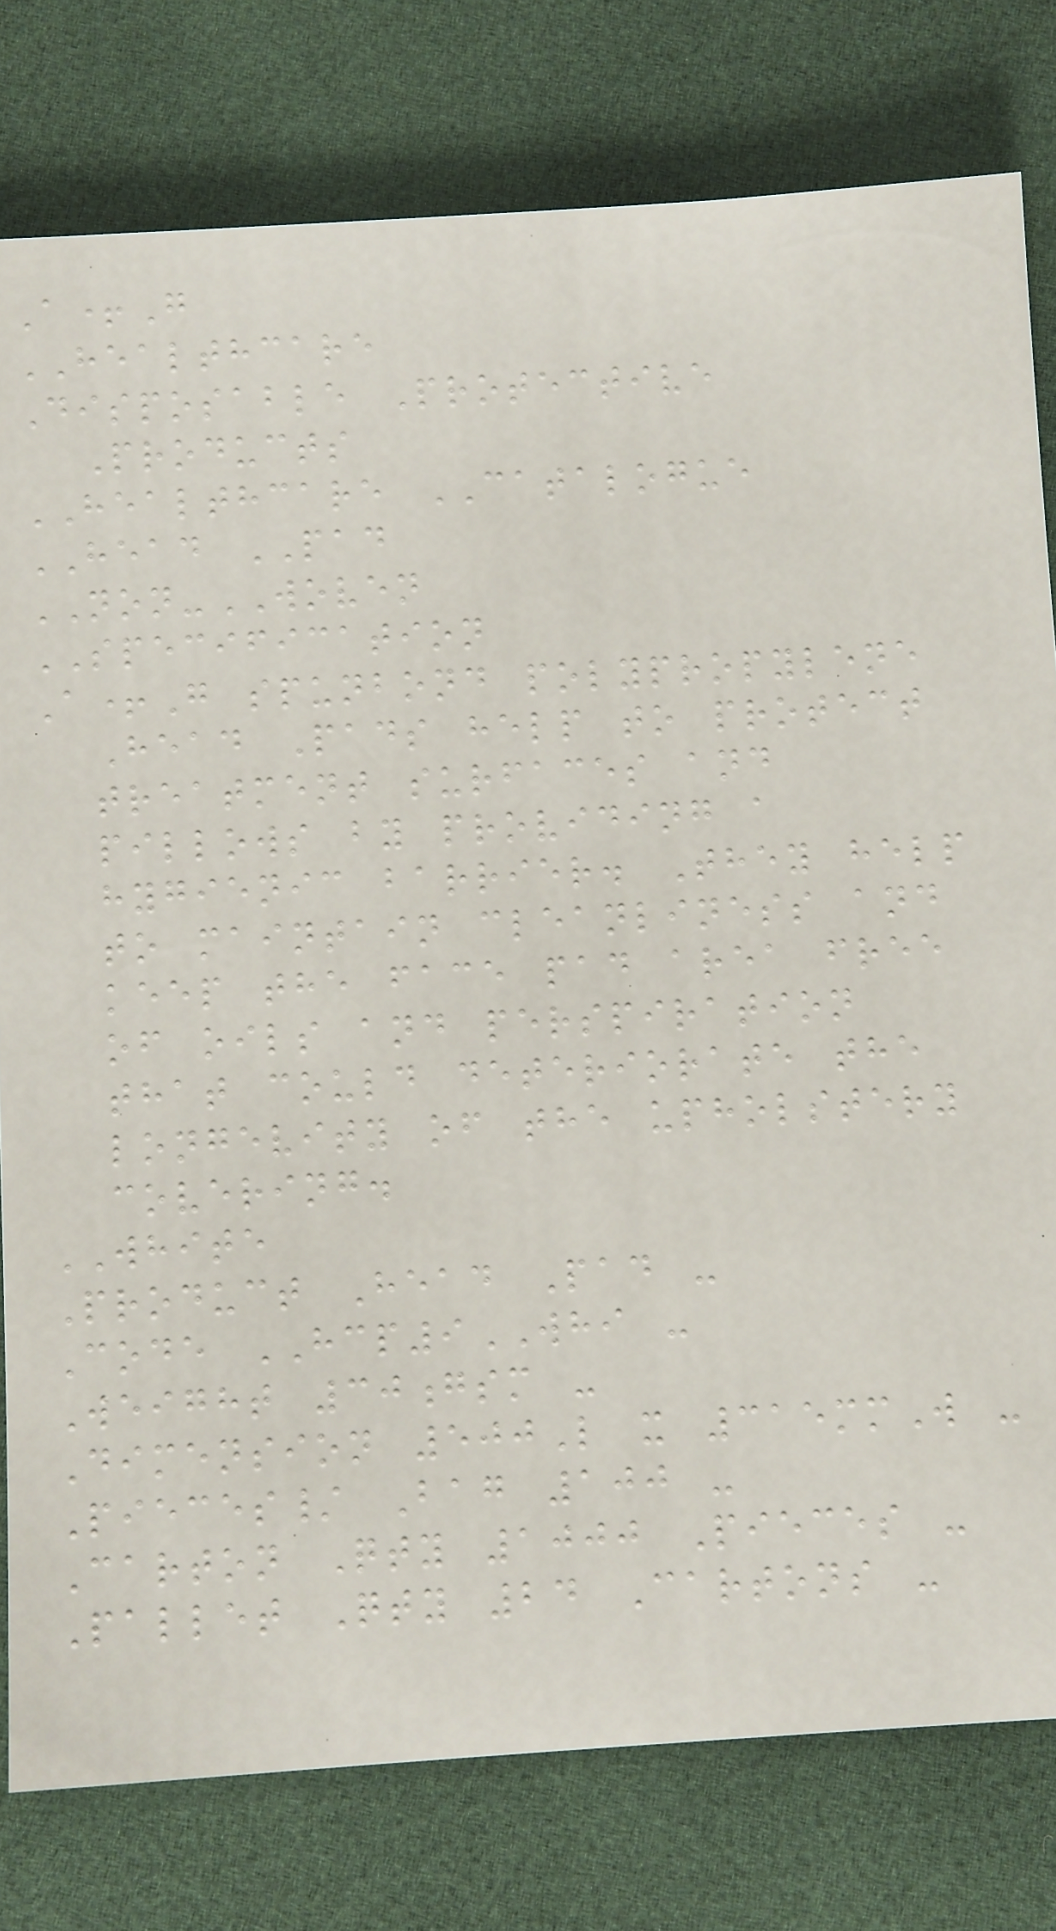A+G
HEALTHCARE
Disposable Protective
Products
HEALTHCARE CATALOGUE
HEAD PAD
NON-WOVEN
SPECIFICATION
A+G spunbond polypropylene
Head Pads help to protect
treatment surfaces and
pillows by providing a
hygienic barrier. They help
to maintain cleanliness and
keep the face pad area free
of oils and perspiration
that could deteriorate the
longevity of the upholstery
covering.
WHITE
Product Head Pad -
Code HCP9WHI -
Weight 30gsm -
Dimension 500L x 315mmW -
Pieces/ Bag 100 -
Carton Qty 1000 Pieces -
Pallet Qty 24 Cartons -
